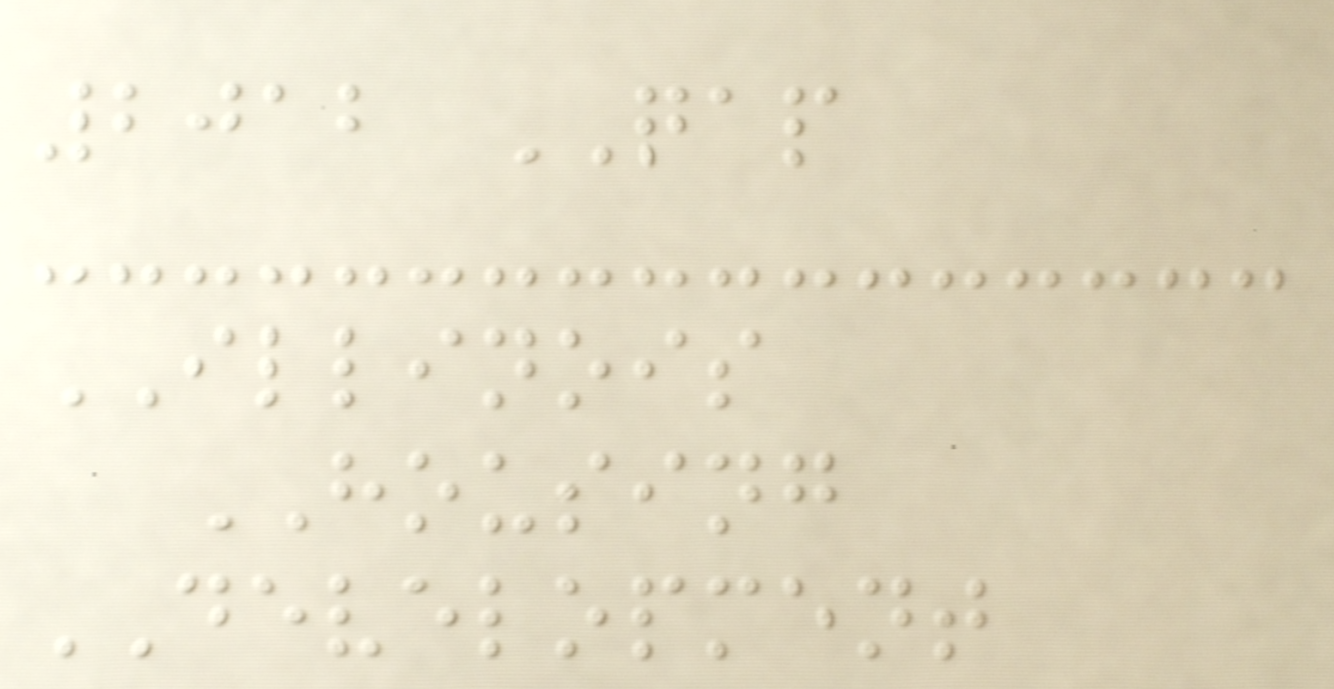2012 QAP
ILLINOIS
HOUSING
DEVELOPMENT
